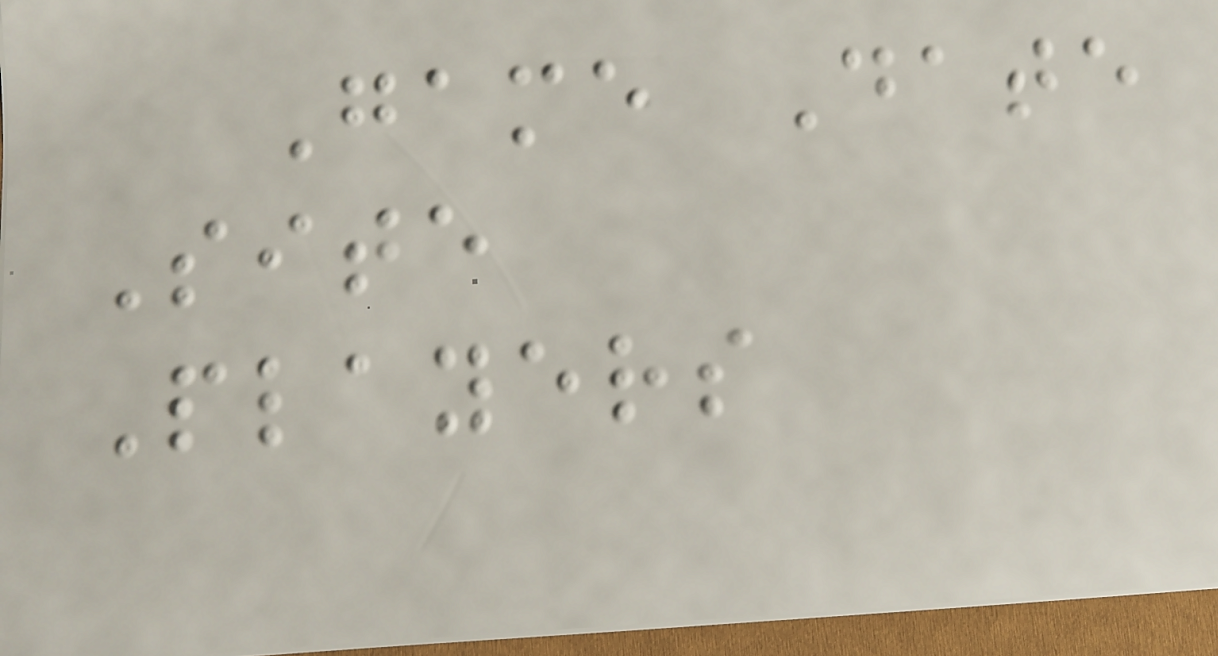Game Date
Site
Players
